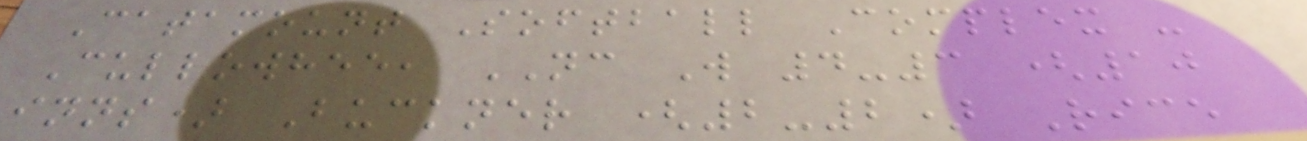Catamount Softball Complex -
Cullowhee, NC W 4-3 (10
inns) Buckner (2-2) Rice
